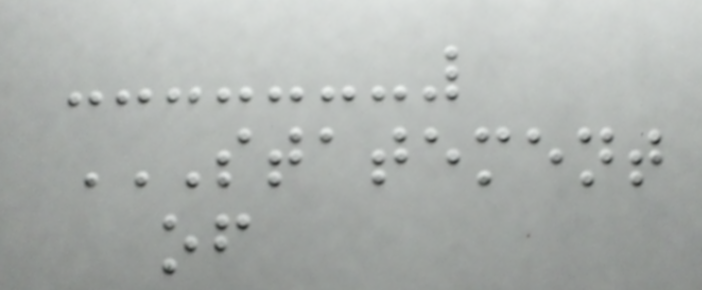STATEMENT
OF
